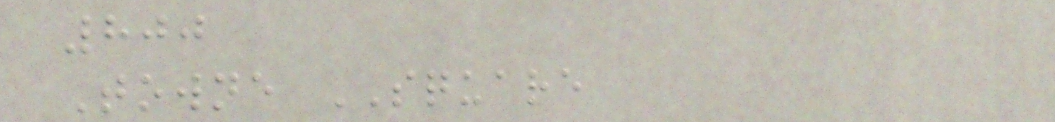800
Towne SQUARE
